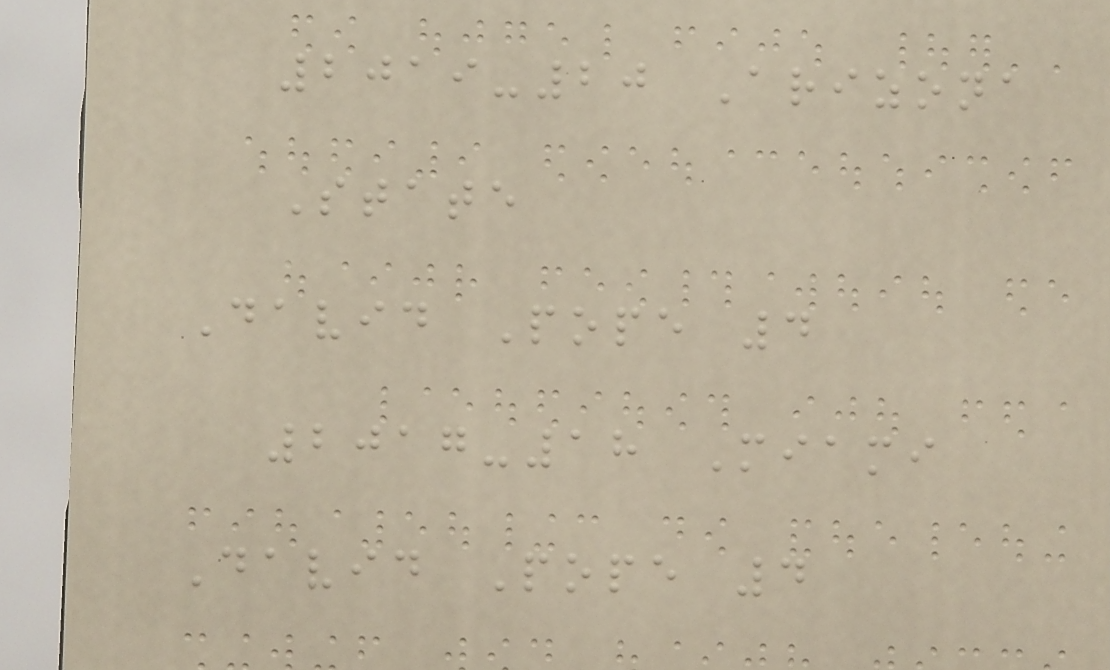2019-20 Arizona
State
David Pope 4
2017-18 Miami
David Pope 4
